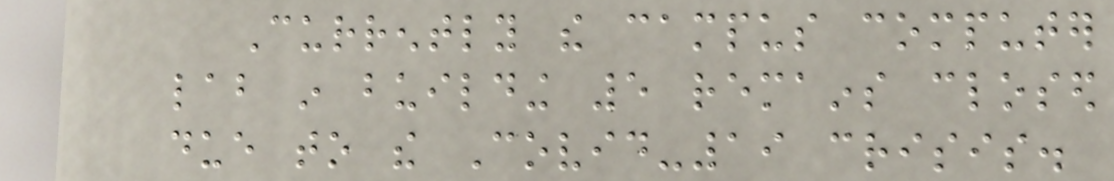Currently the campus computer
lab in building 5 remains closed
due to the Covid-19 crisis.
